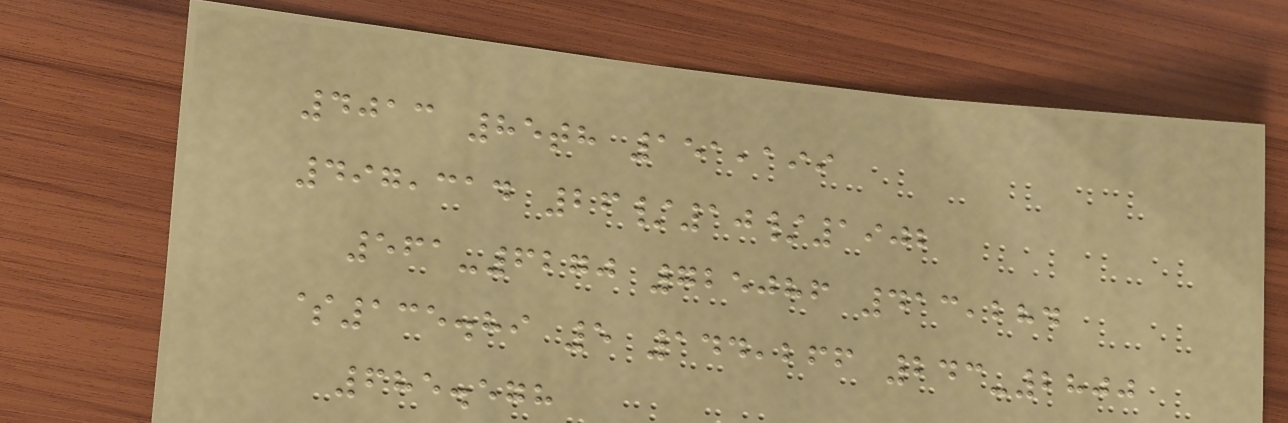4013 85th 151,199
497,314 26/10/1902
561-6270 725086 413,284
$135.89 5 144,266 243-2800
685.578
